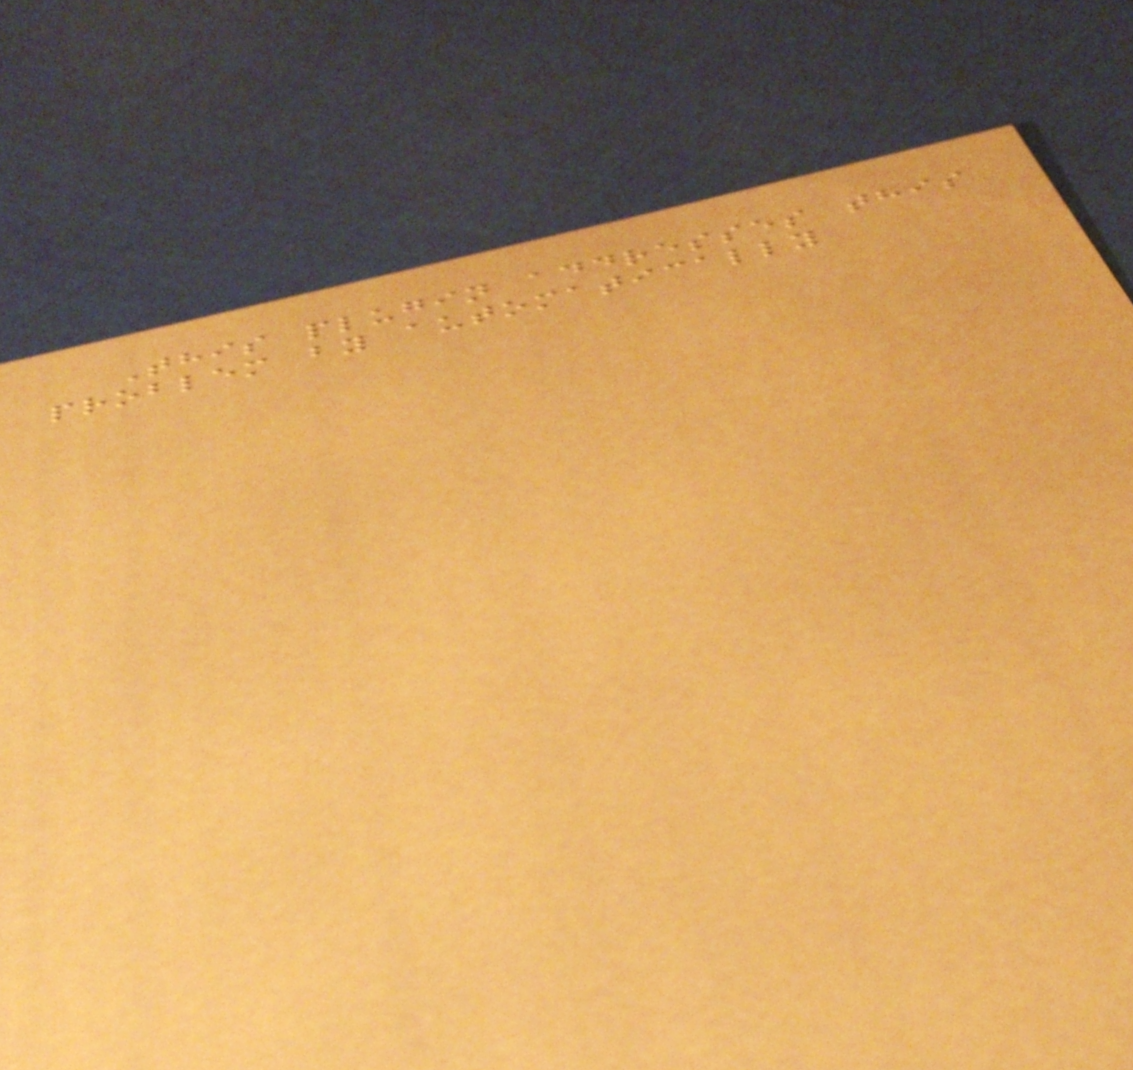This plugin addresses this
problem by automatically
